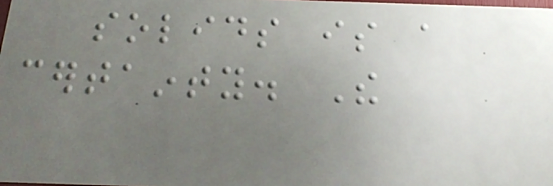solids is a
certainty. The
